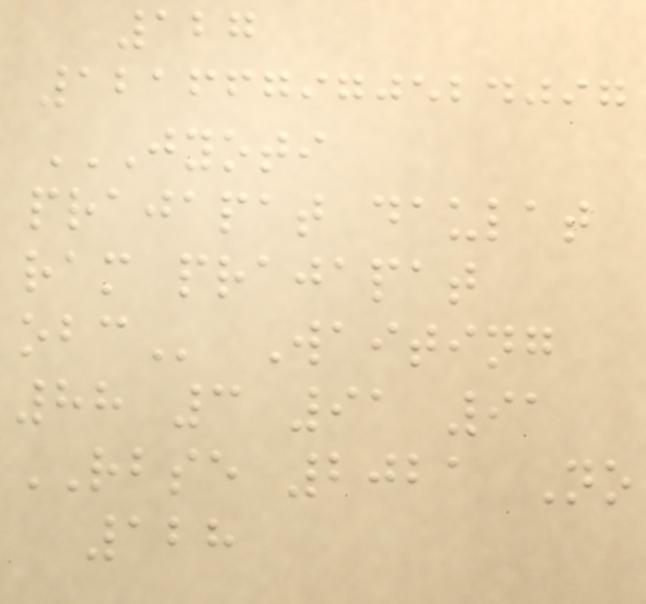127
121667970524097
JYOTI
PRAJAPAT DAULAT
RAM PRAJAPAT
OBC Waiting
88 3 91 91
RBSE 2021 No
128
